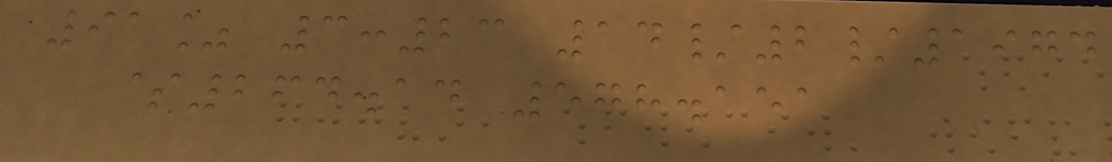91% 3:23 14/2/1974
$264.14 578.151
